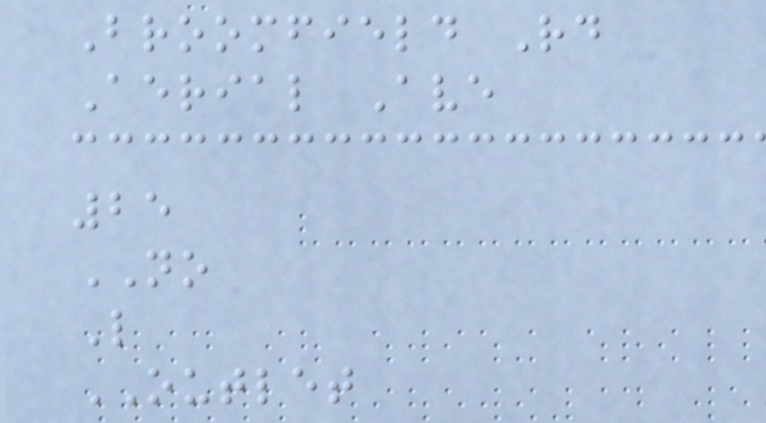Broomfield Rd
Aerial Ave
25
NO
L
OUTLET
